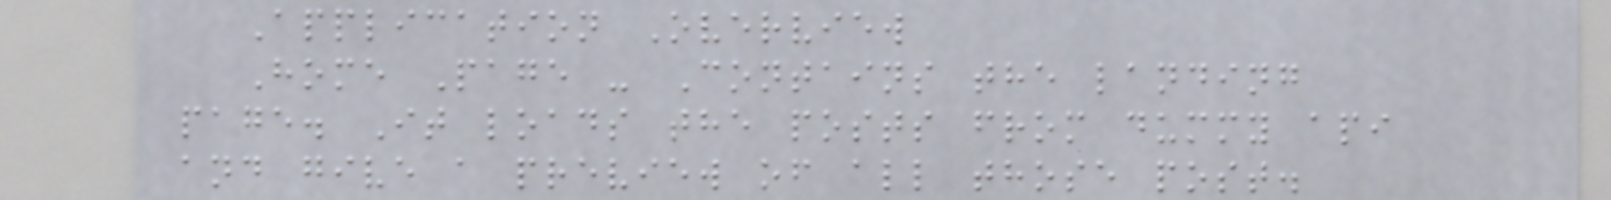Application Overview
Home Page - Contains the landing
page. It loads the posts from dummy api
and give a preview of all those post.
